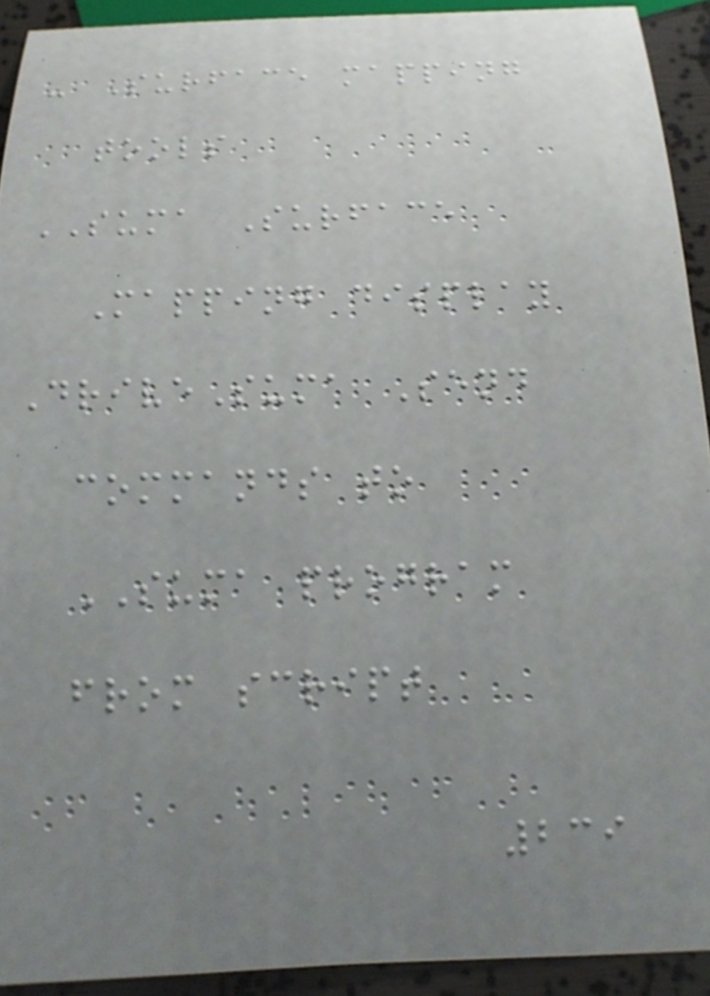- Surface mapping
tools
SUMA Surface
Mapping display
DriveSuma Send
commands to
SUMA program
from script
239
